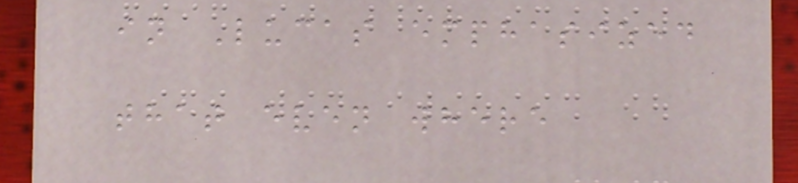in Lucas emphasized
that even where
